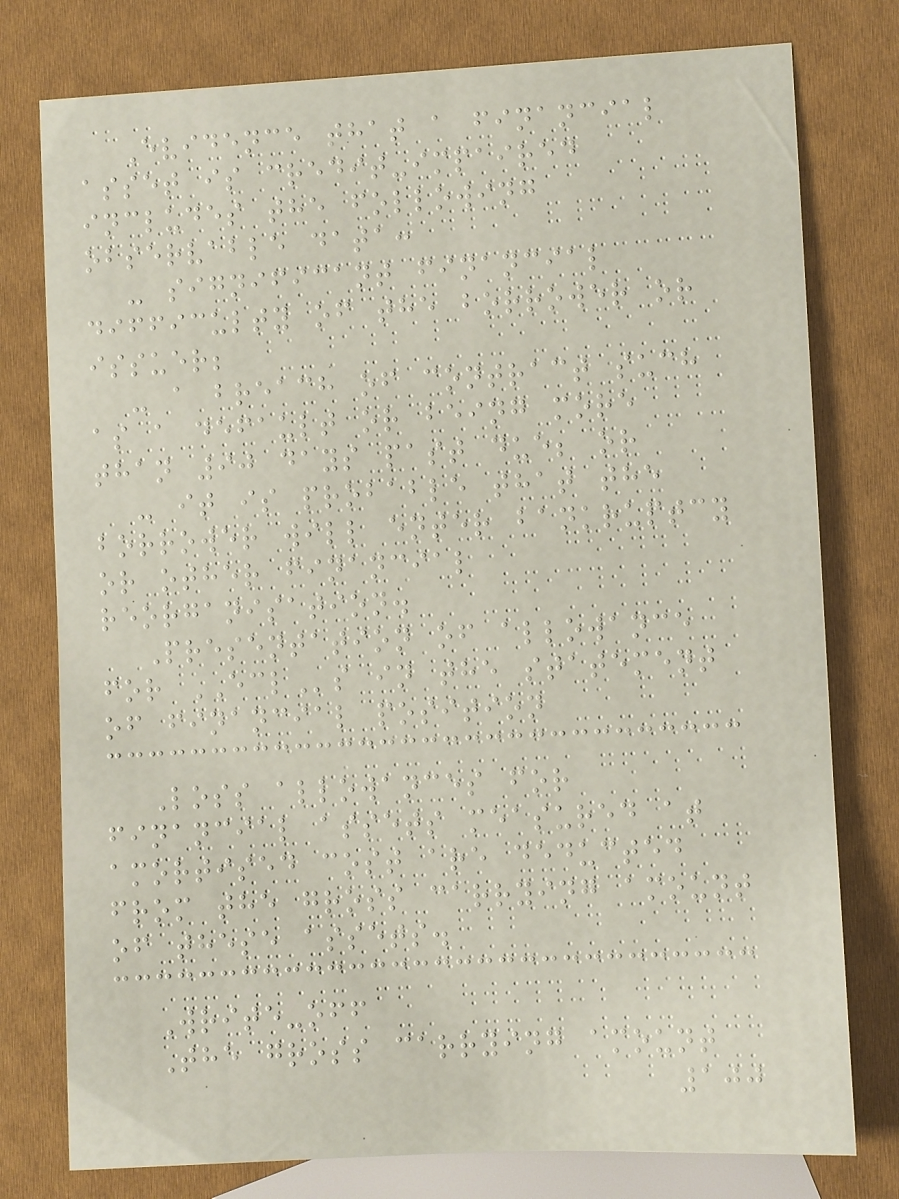Evidence that a financial
asset is credit-impaired
includes the following
observable data:
- significant financial
difficulty of the borrower or
issuer;
- a breach of contract such
as a default or being more
than 90 days past due; or
- it is probable that the
borrower will enter bankruptcy
or other financial
reorganisation.
Presentation of allowance
for ECLs in the statement
of financial position
Loss allowances for
financial assets measured at
amortised cost are deducted
from the gross carrying amount
of these assets.
Write-off
The gross carrying amount
100
